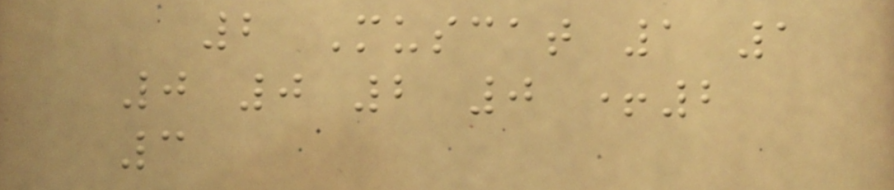2 Muscat 1 1
0 0 2 0 +2
3
